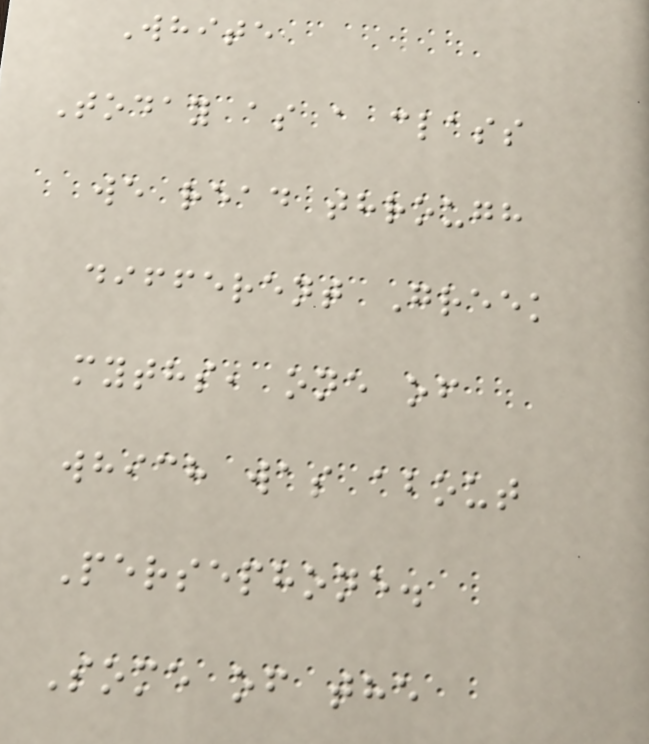White
Today as a class
we read through
different Greek
myths, one of
which was about
Persephone.
Some of the
